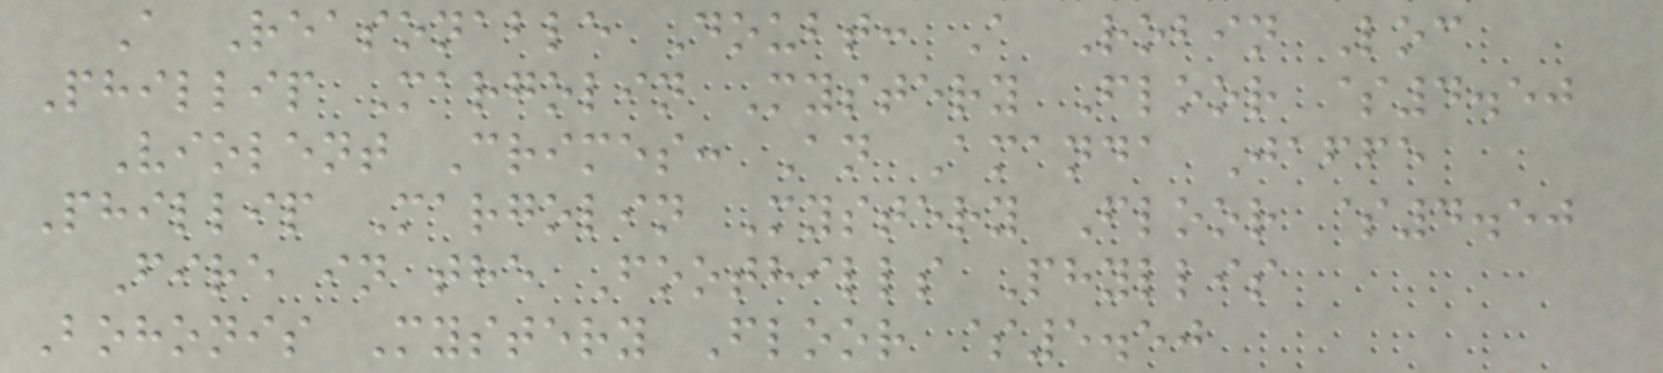A Reasonable Doubt: A Robin Loc
Phillip Margolin Mystery Floor $4.50
Violent Crimes: An Amanda Jaffe
Phillip Margolin Mystery Floor $4.50
Fire in the Foothills Phyllis
Bohonis Mystery Floor $5.50
